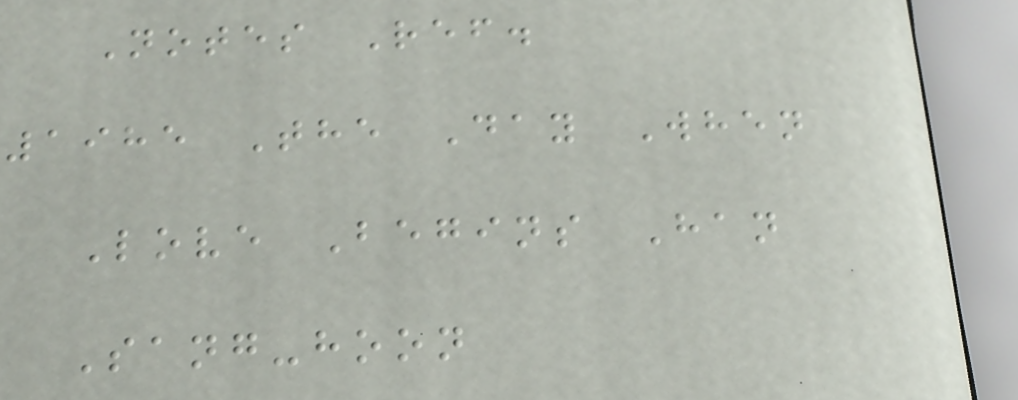Notes Ref.
1985 The Day When
Love Begins Han
Sang-hoon
